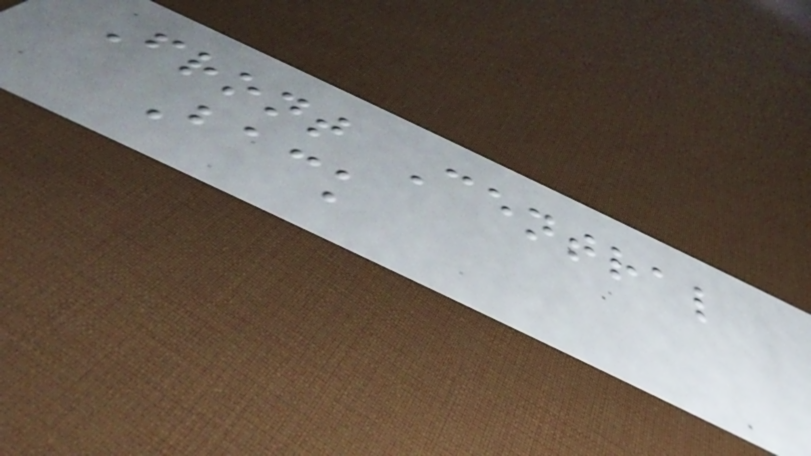Front Central
Back
